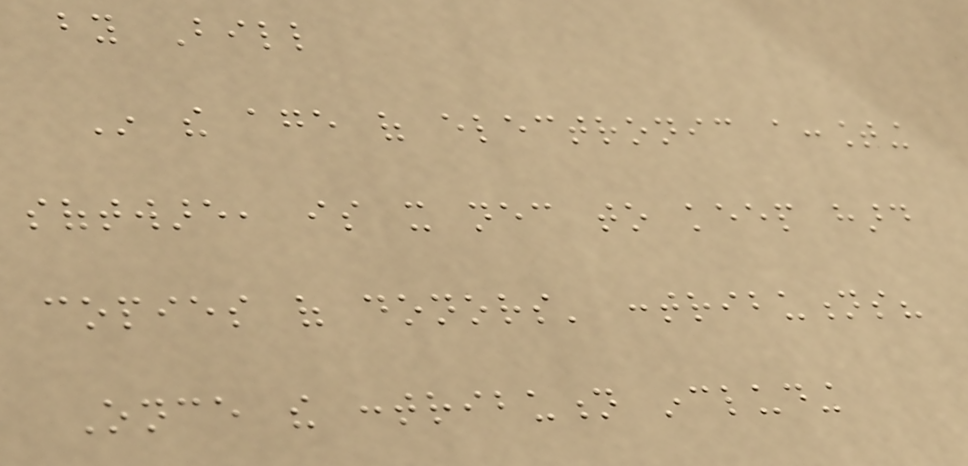by Bill
In the age of electronic accounting
software, is it necessary to keep hard
copies of donors' contributions?
Once the contribution including
